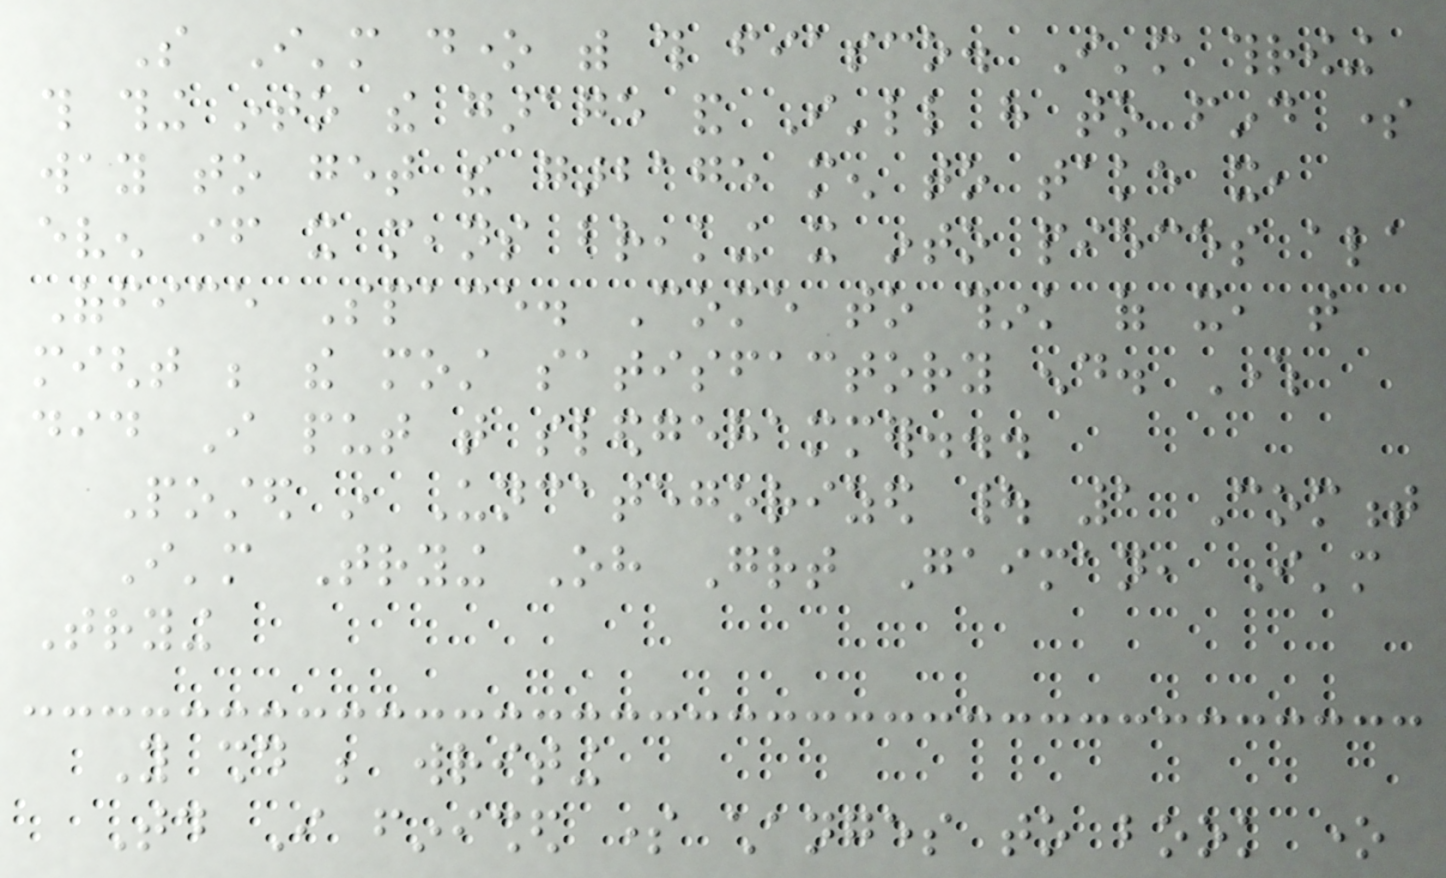So I'm done with this fiasco. I'm throwing
this thing into the garage and I'll have to find some
way to get the garbage men to take it,
even if it means breaking it into pieces ala
Office Space. Come to think of it, that
might be the most satisfactory end. Where
did I put that sledgehammer...
Posted in Uncategorized | 1 Comment
I'm Trying Oh Great Gaiman, I'm
Trying
You should be writing
Today I finished some changes to book one
